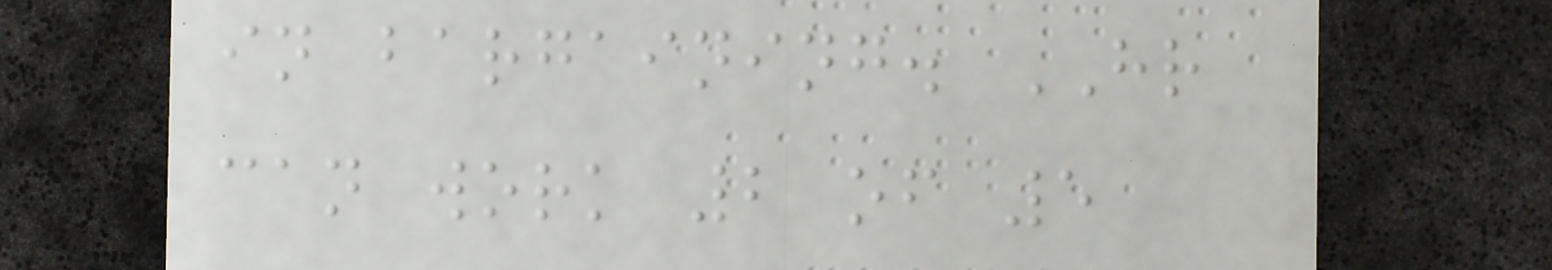in bargaining. HR
can work 2 of 5
